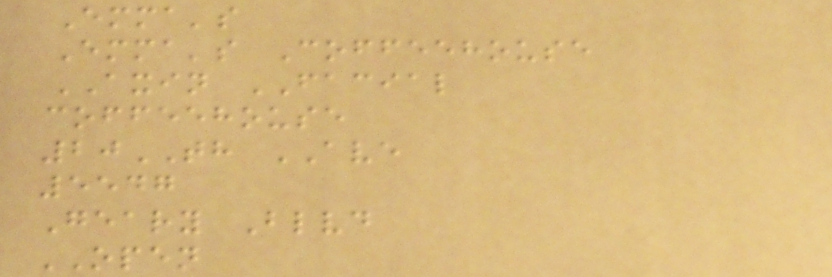Emma's
Emma's Coffeehouse
AXIN FACIAL
coffeehouse
20TH AVE
5547
Geary Blvd
OPEN
